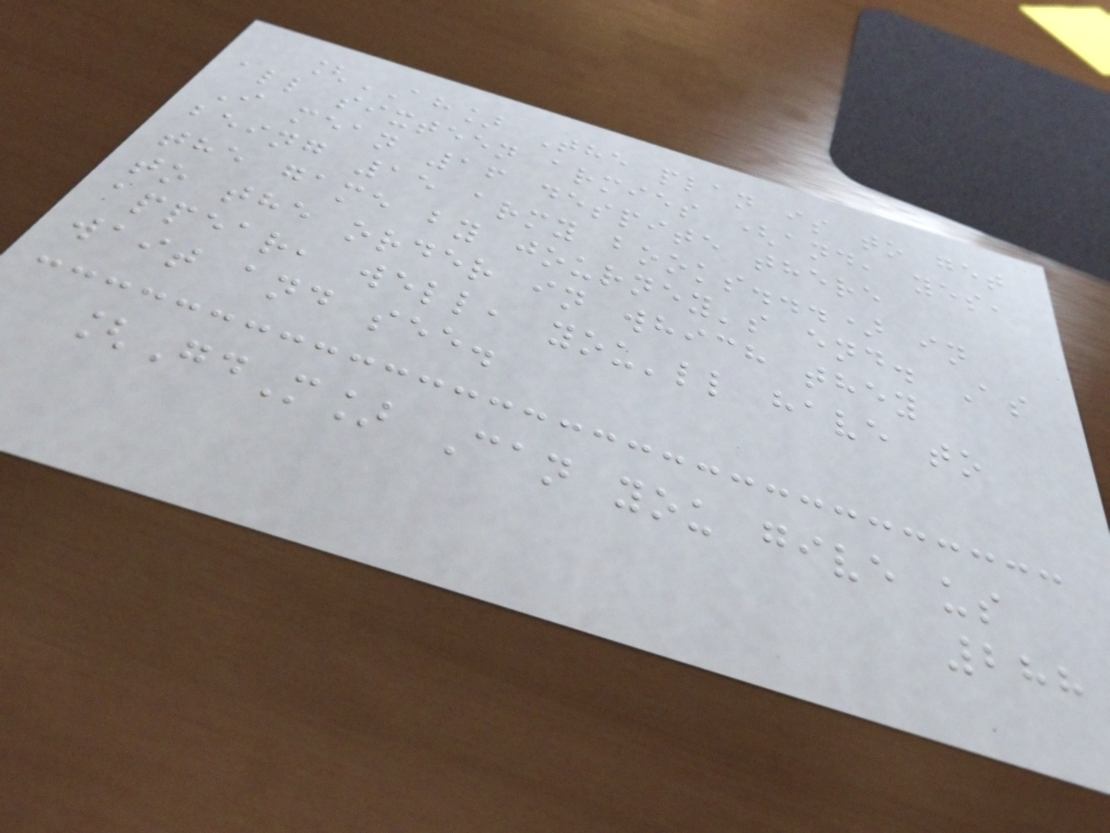[AH] The plan is to get
all sixteen armies (and, yes,
I mean 16 despite there
being 15 army books...) in
the game by journey's end. As
to the order in which they
appear, well, you'll have to
wait and see.
[GdM] Can you give us
288
